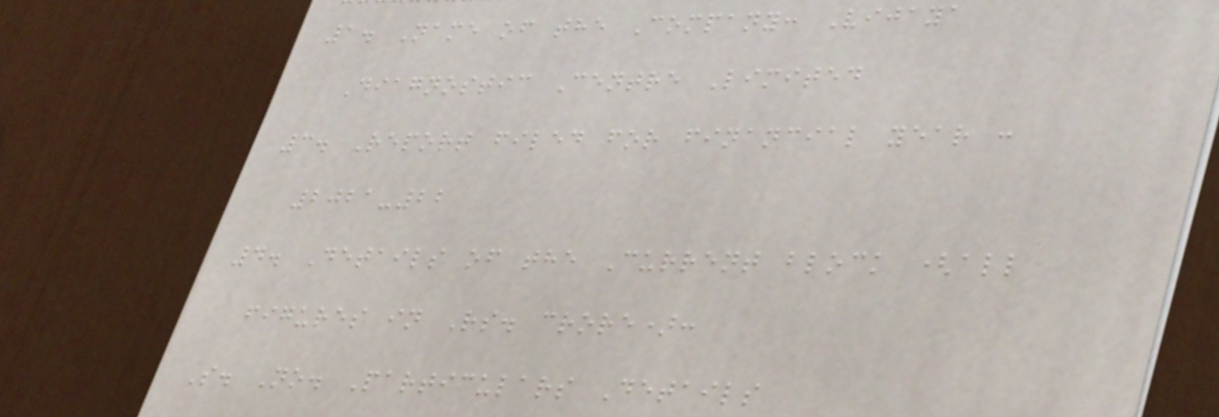1. Name of the Company: Vijaya
Diagnostic Centre Limited
3. Report filed for financial year :
2021-22
4. Details of the Current block (all
figures in Rs. crore):
S. No. Particulars Details
